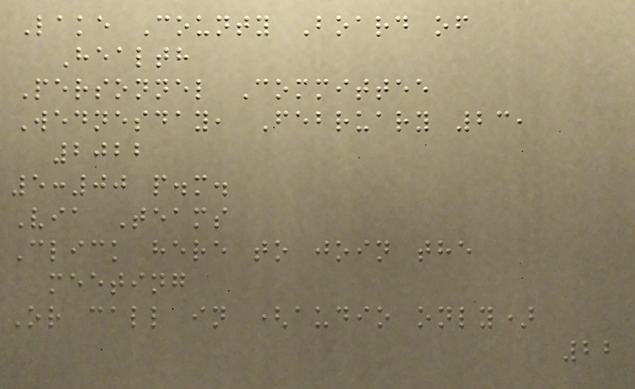Lake County Board of
Health
Personnel Committee
Wednesday, February 23,
2022
5:00 p.m.
Via Teams
Click here to join the
meeting
Or call in (audio only)
22
